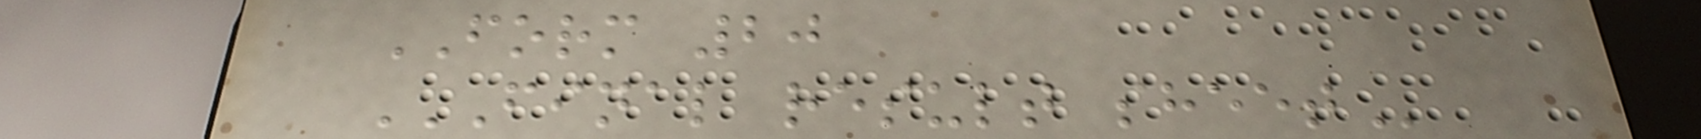FORM 20
FINAL RESULT SHEET
